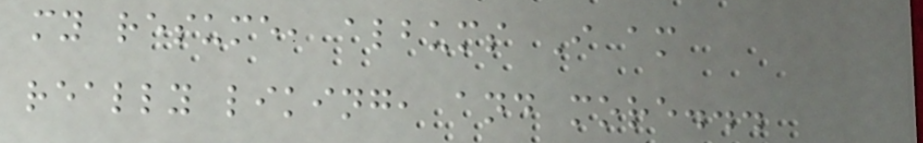my resume, albums I am
really liking, and more...
